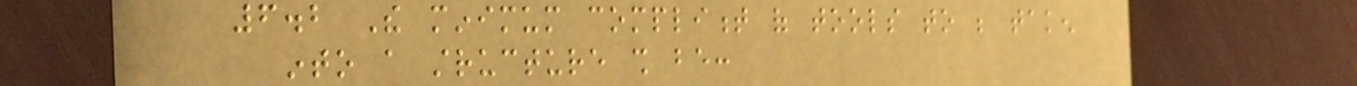6.2 The minimum compliment of tools to be taken
into a structure shall be:
